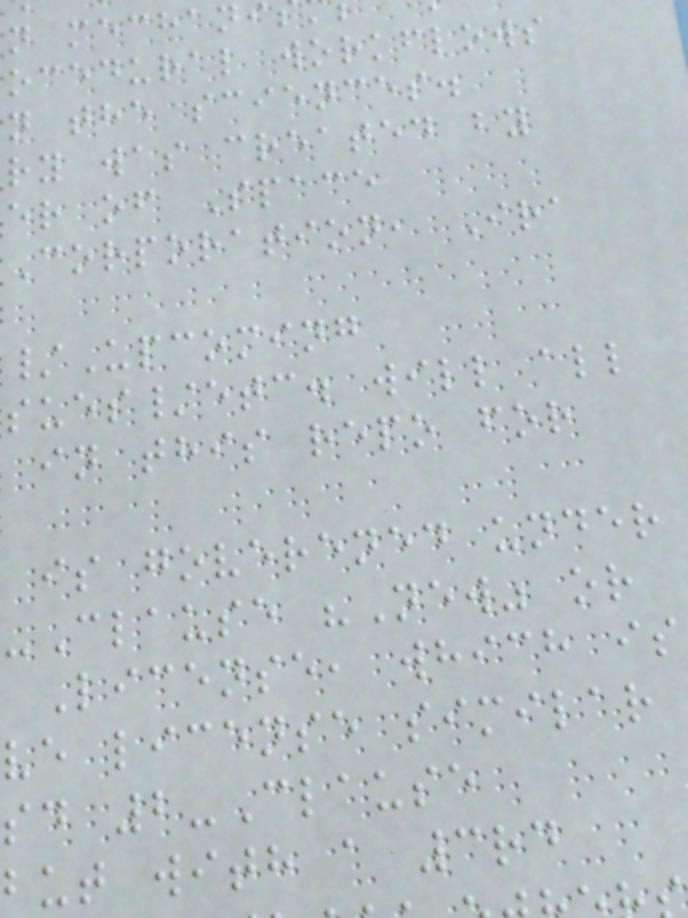n mechan
ocedural workflows
n the sciences.
ry was created by
er of Space
Corporation, Ira
/Upcoming
sues/etc. will all
in this repo for
is goverened under
-Clause "New" or
License, which is
ve license similar
sd 2-Clause
but with a 3rd
